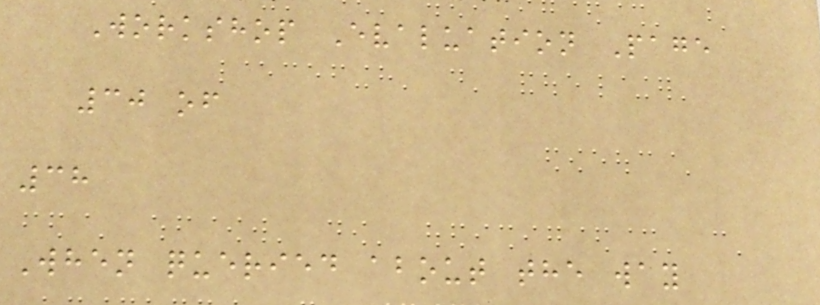Workshop Evaluation Page
30 of
38
When queried about the way
